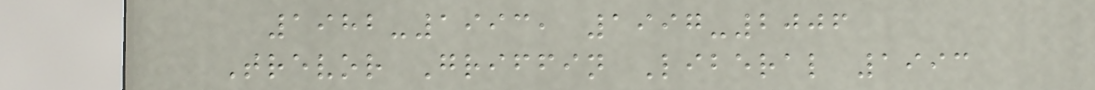1982-1993, 1997-2006
Trevor Griffin Liberal 1993
